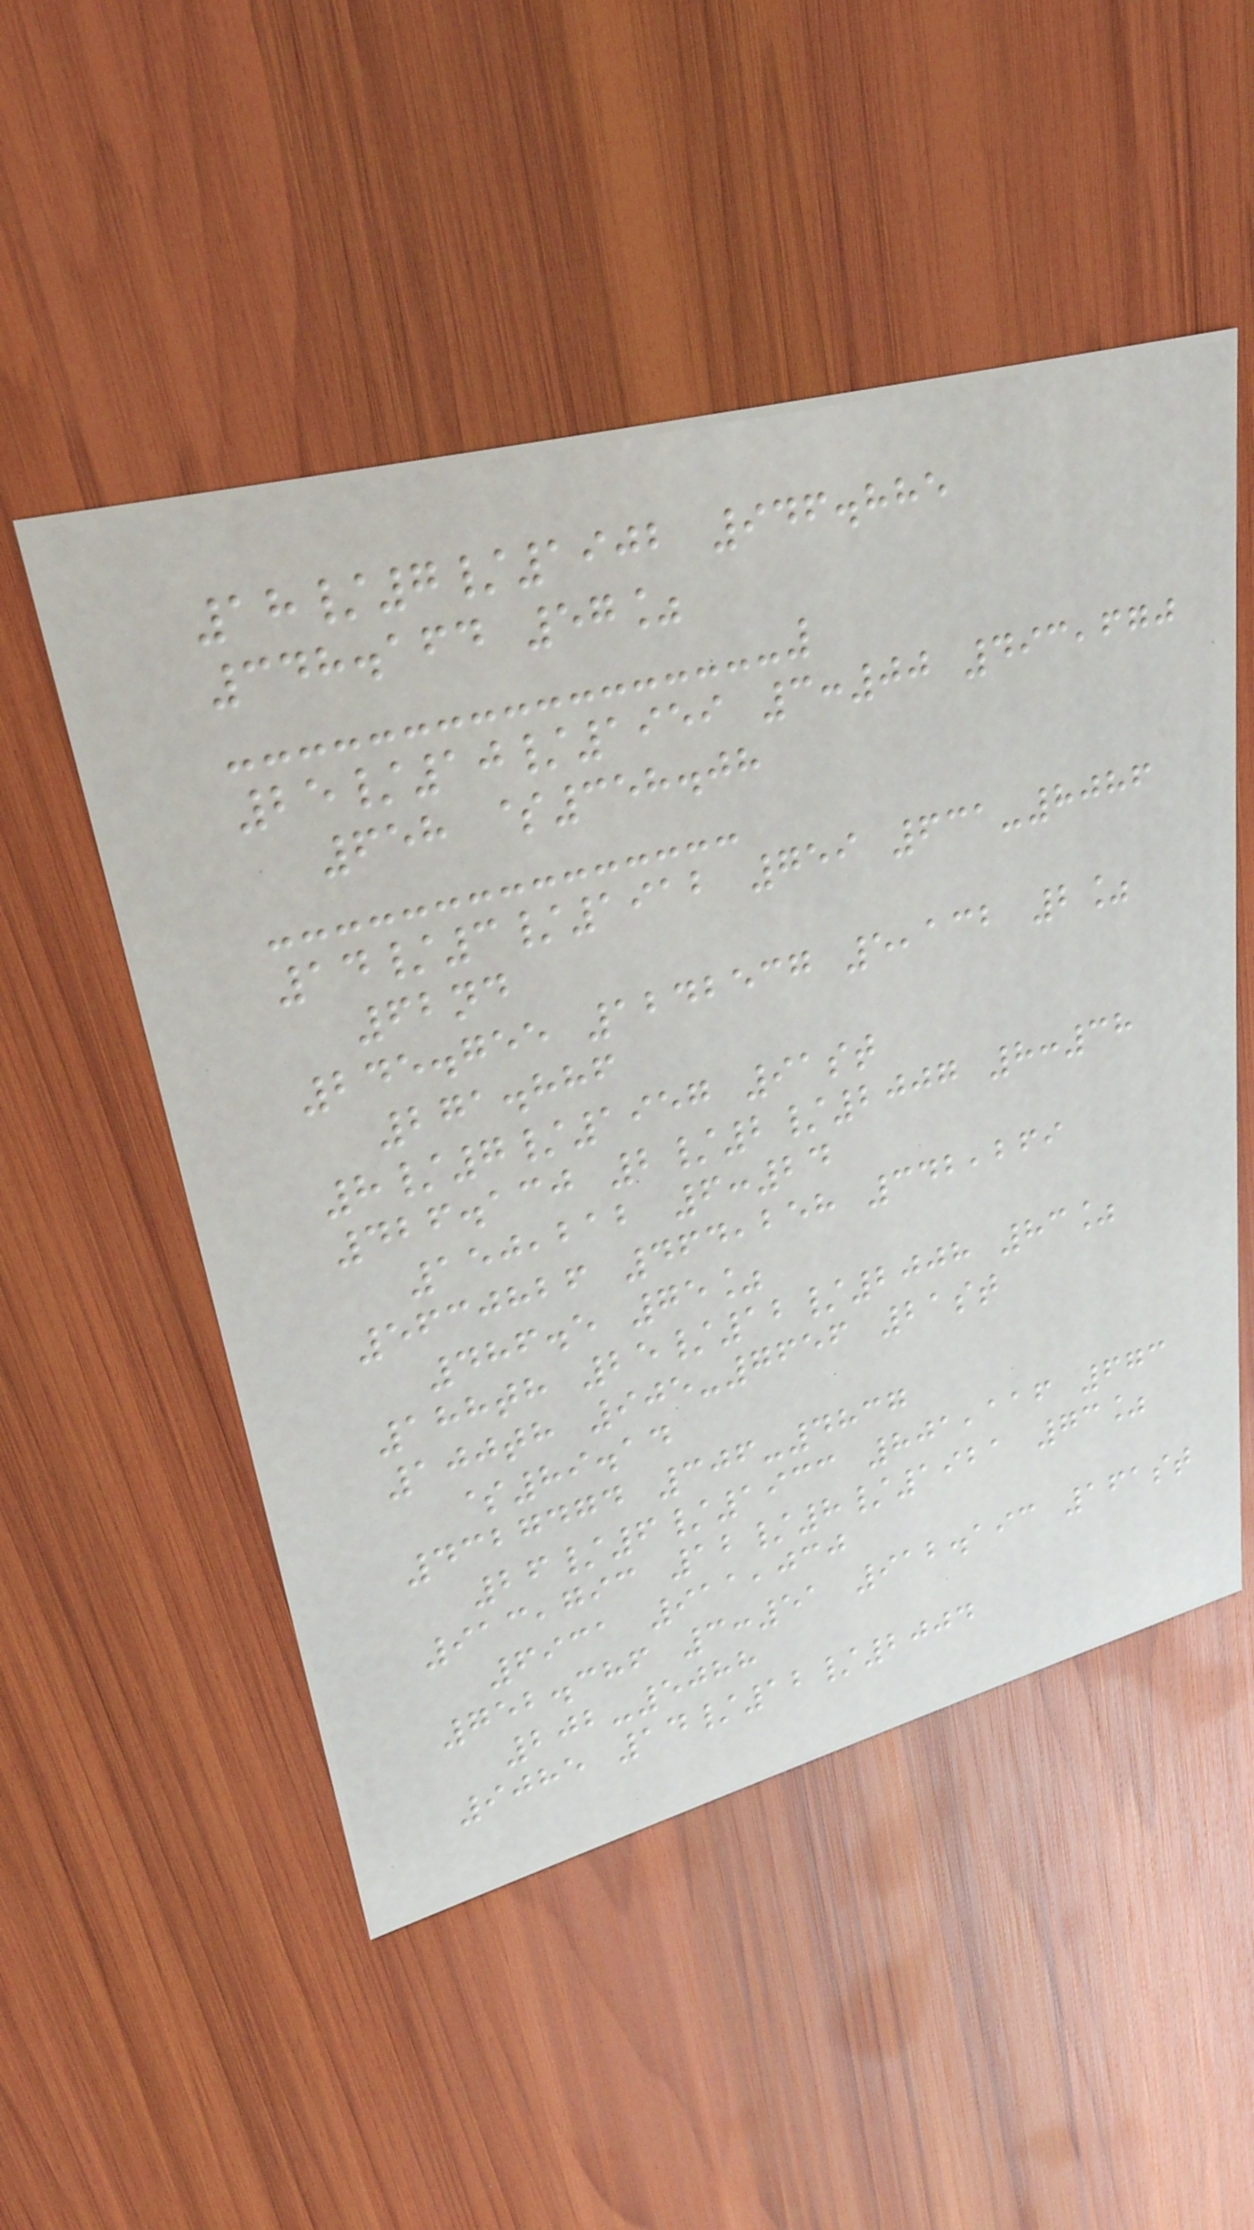18/7/1902 946.885
348.164 57%
25/10/1959 3:00 493,670
658 $358.08
14/3/1912 759 631-8086
62nd
245.755 1242537 5,132 2%
271.886
8/7/1957 91st
426.130 2/2/2007 8:38
150,212 6:24
5630826 464,258 342,269
486.5 75%
188th 25/12/2008 83%
100th 905-7656 21st
$89.14
4327474 306-4837
26/6/1933 801,116 673
913,793 12/8/1921 73%
6931 911,030
752.386 3:51 912.193 161st
202-5088
9085 14/12/2004
